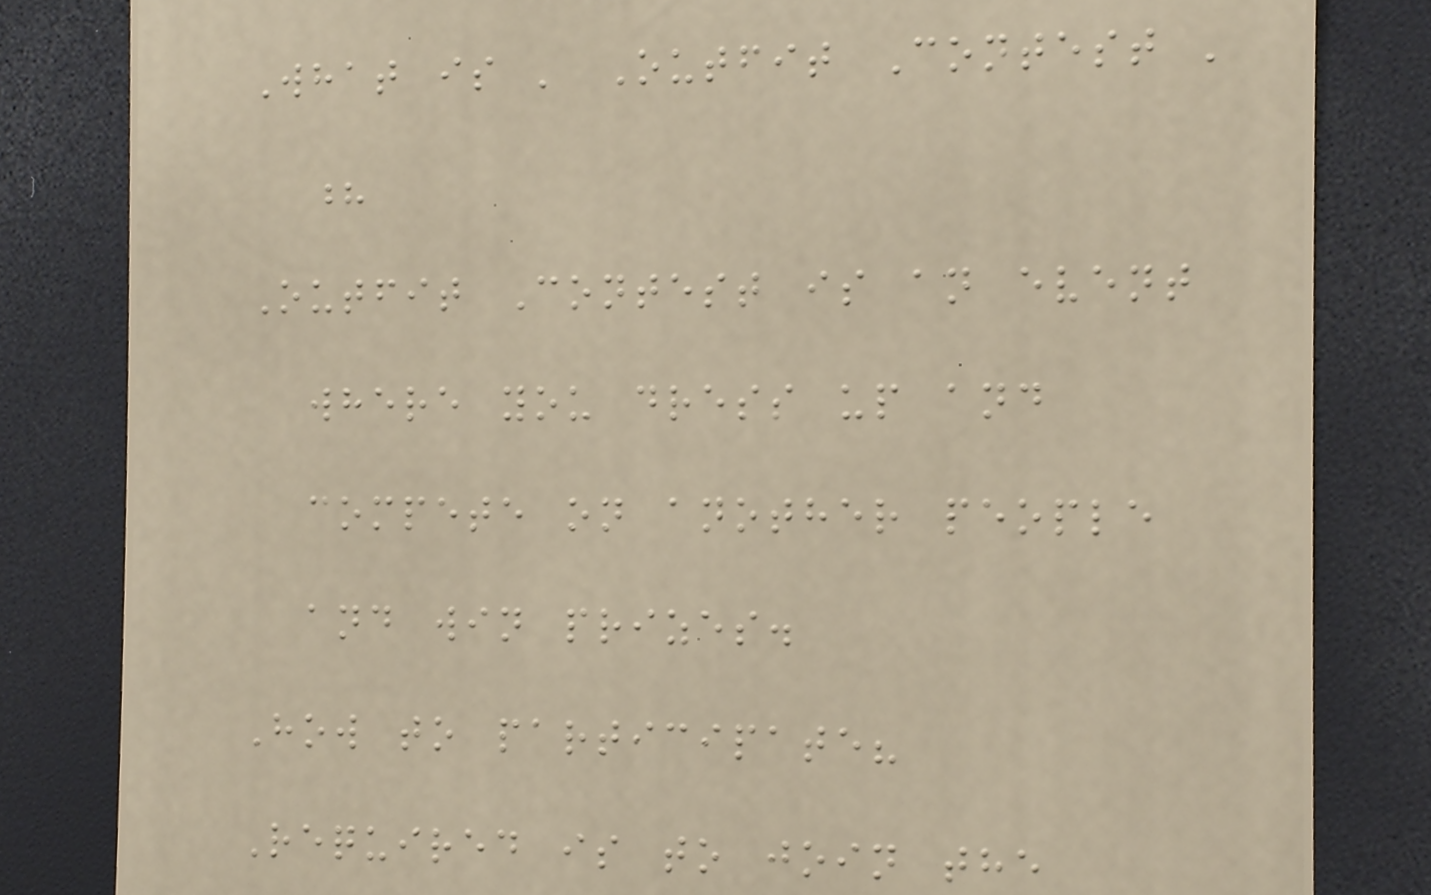What is ' Outfit Contest '
?
Outfit Contest is an event
where you dress up and
compete on another people
and win prizes.
How to participate?
Required is to join the
